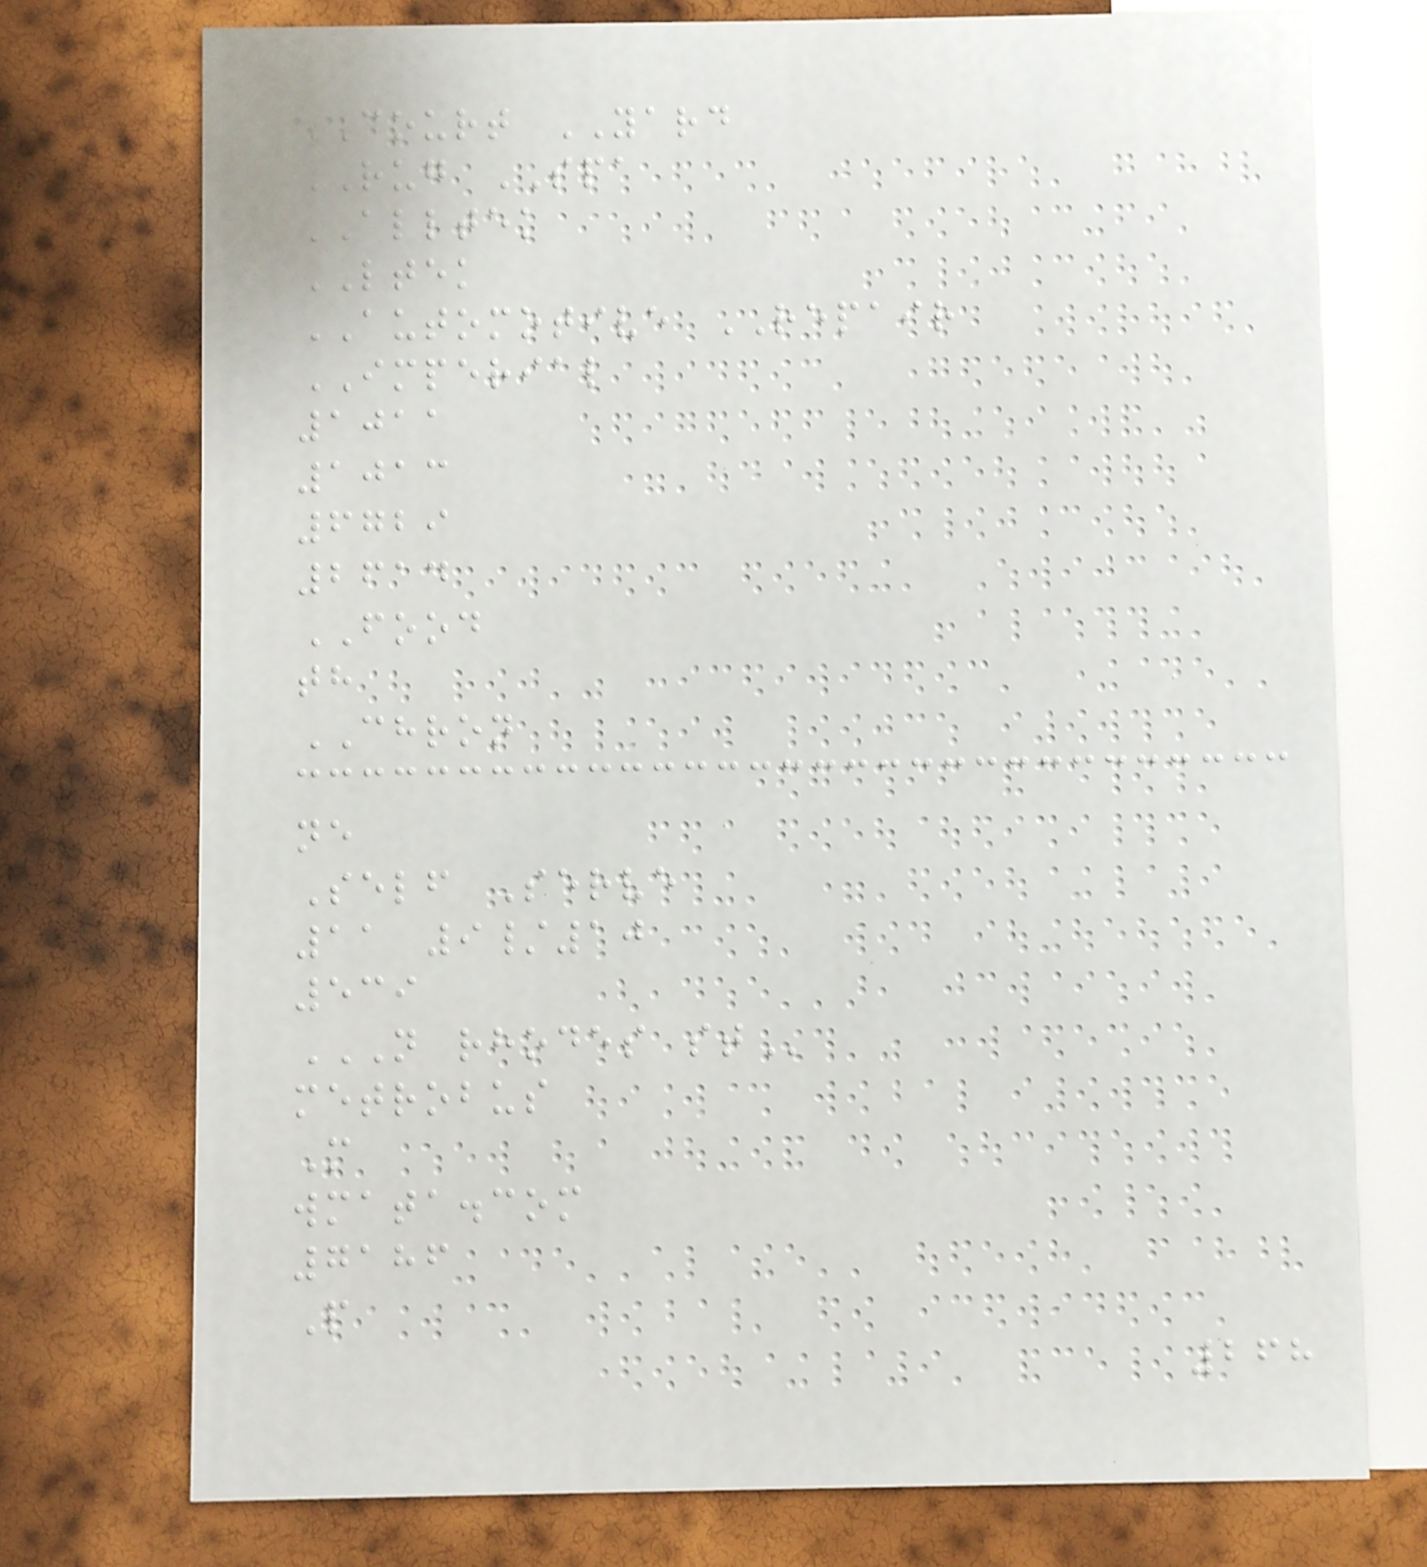COURT YARD
RUG SPA
ALLTEK
LTEK
AUTOMOTIVE REPAIR
IMPERIAL
1011
1013
6729
2614
FOOD
th
CHRON
ne
Self Serve
11 9/10
539
N RHODES ST
metrobus
M
wmata.com
7186
P
268
